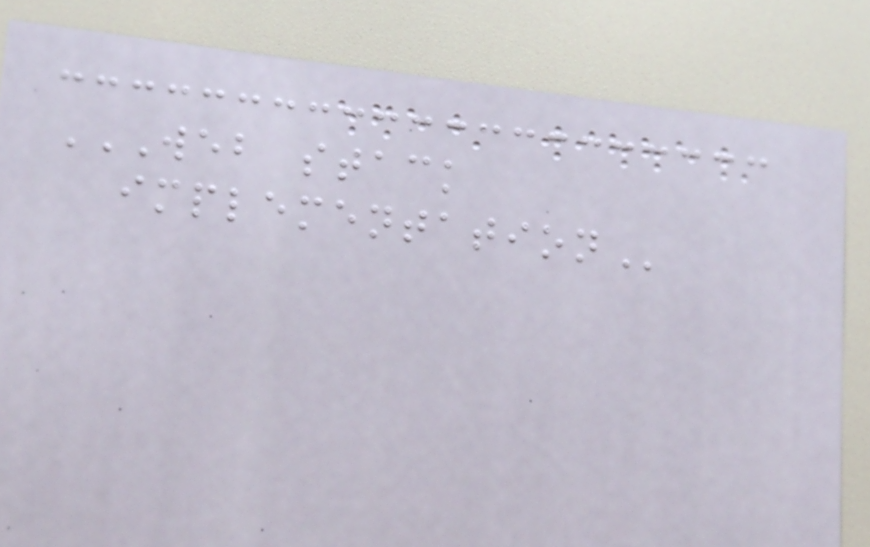WEB STACK
IMPLEMENTATION
